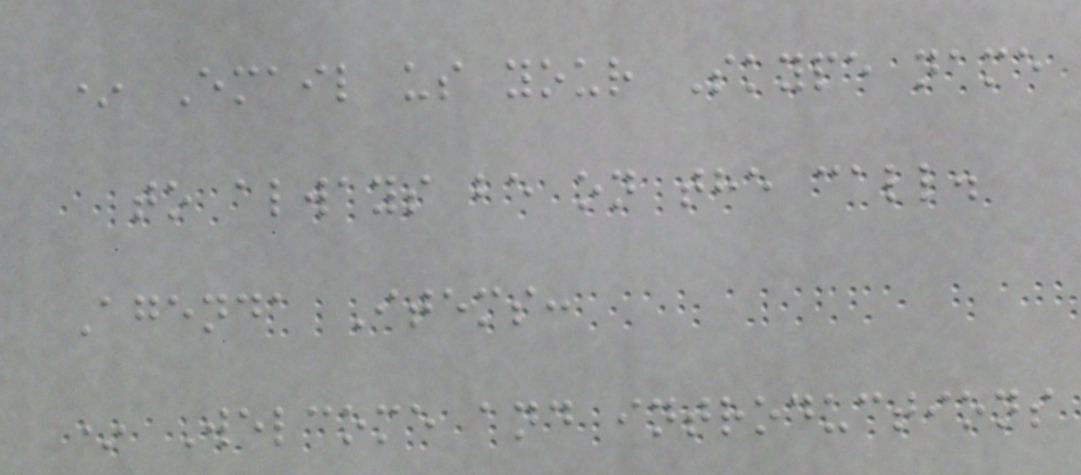* Email us your Skype name
to always be on the call.
Agenda Items:
* Welcome and introductions
